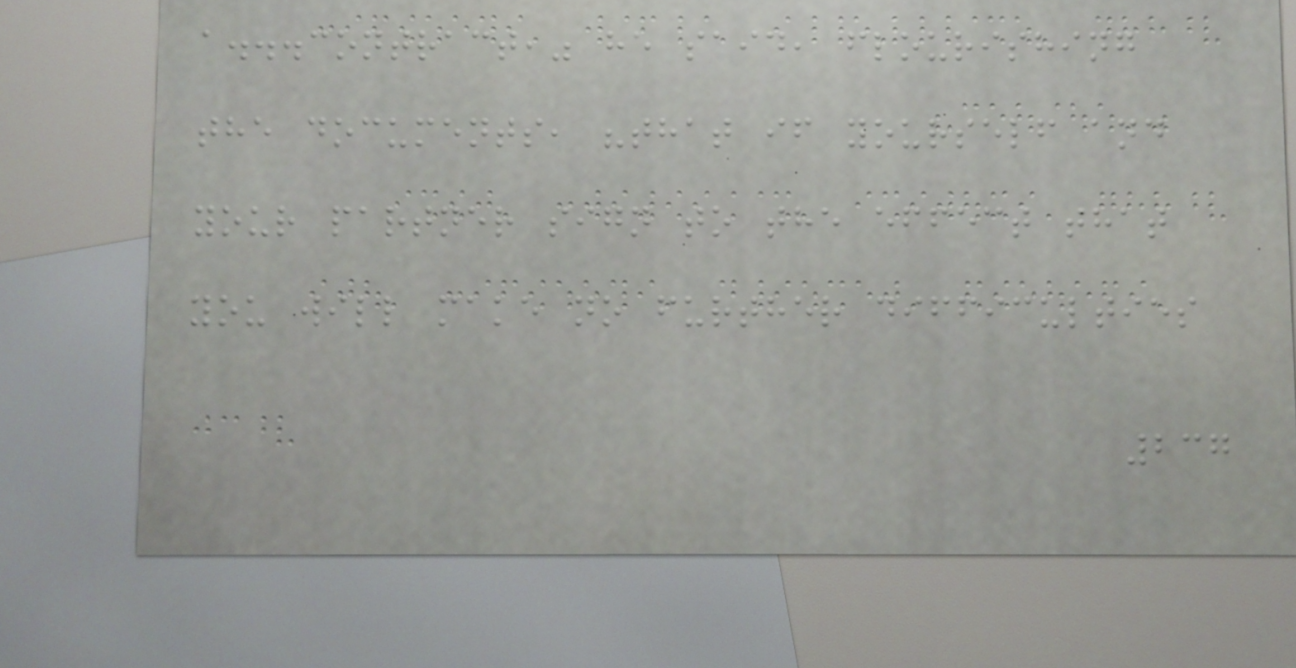a...contract," he said, flourishing
the documents, "that if yourself and
your partner sign to the effect that
you will make no further difficulties
237
